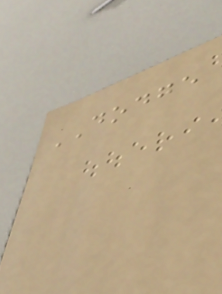DODGE
